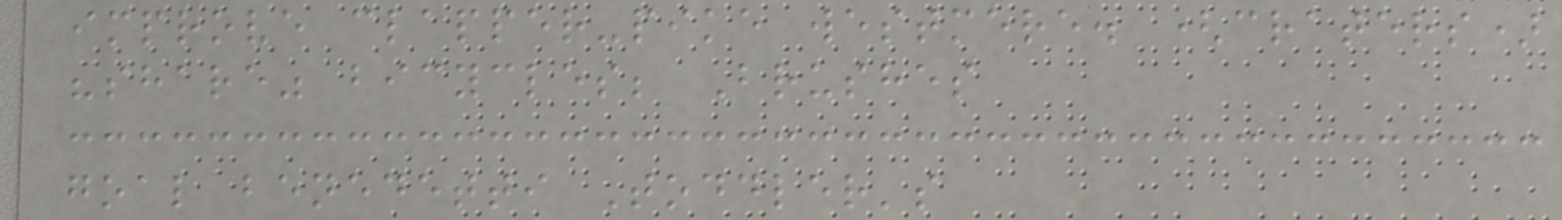improve clapper-pike westmere. (craters)
"share" bicycles; Brushes
goal benedetti Toddler's
